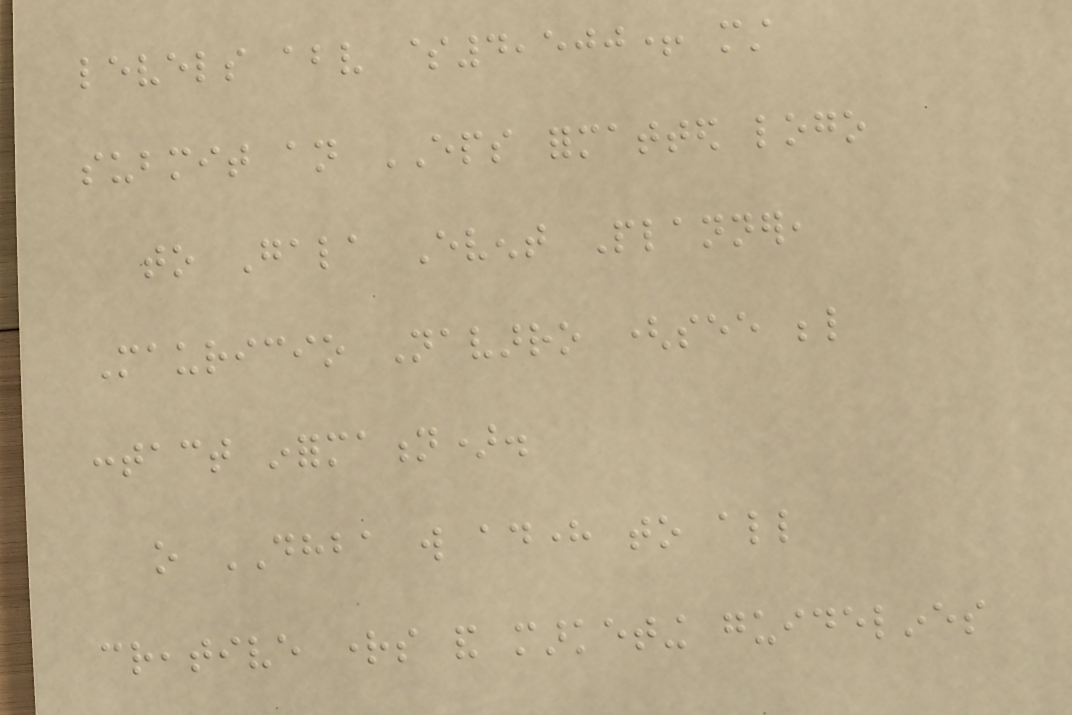levels above $4,500+ must
submit an EPS formatted logo
to Gala Event Planner,
Mauricio Navarro (see below
contact information).
o DHBA will adhere to all
creative rights and marketing guidelines
